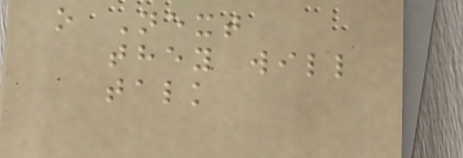o Next
they will
talk
